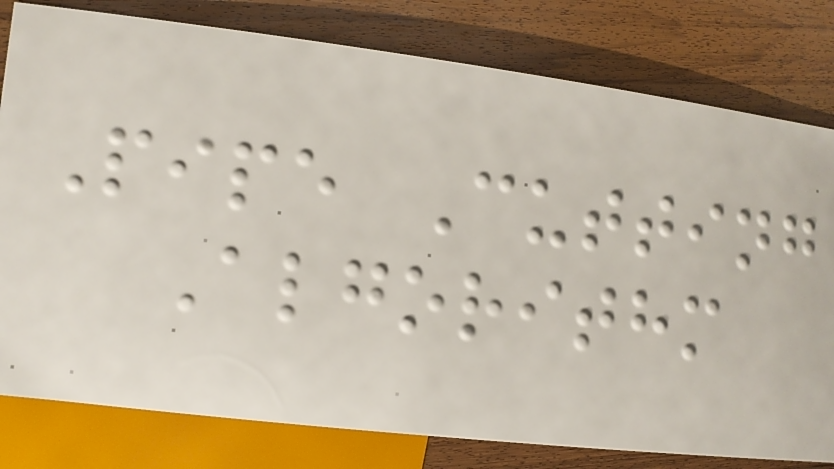Pipe Cutting
Algorithm
